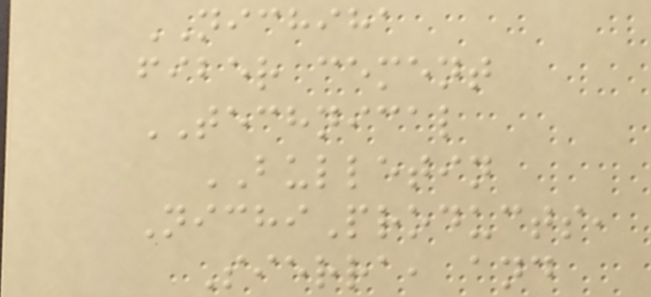NICHIHA
fiber cement
TECHNICAL
BULLETIN
NichiProducts,
Sierra, and
